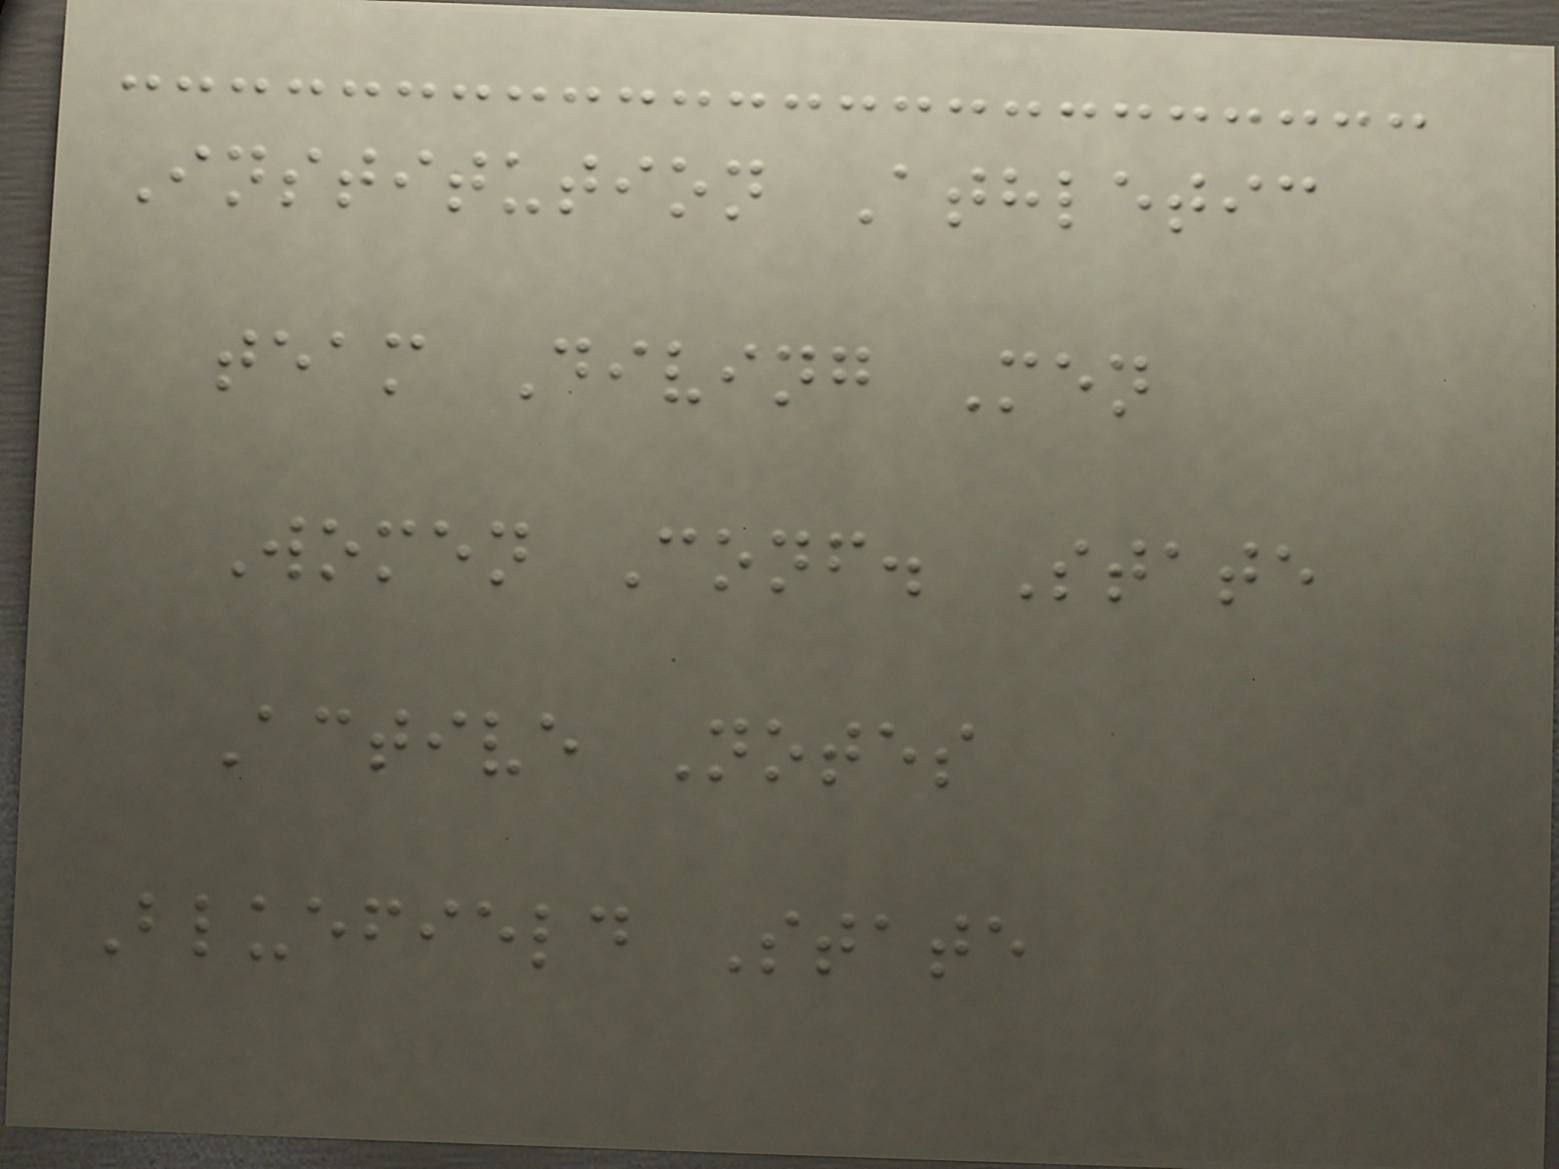Institution Athletic
team Diving Men
Women Conf. State
Active Notes
Bluefield State
